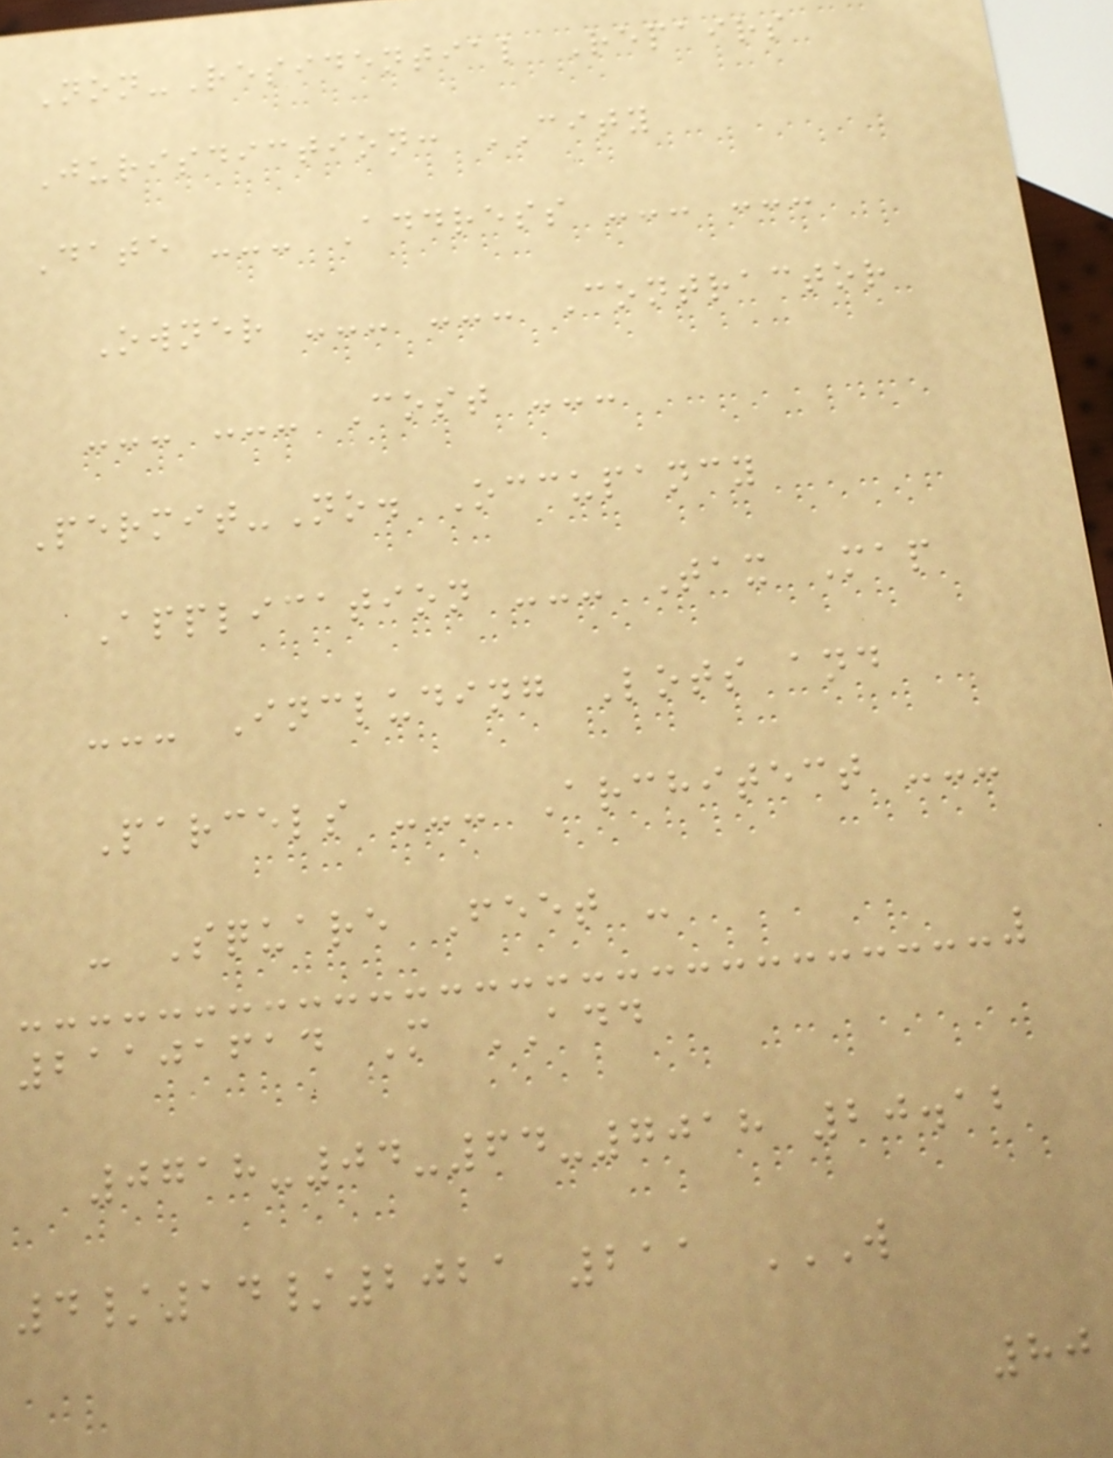Non-Residential Repairs
Jurisdiction: CITY
Date --- Address --- ---
Owner --- --- Contractor
--- --- Cost ---
Permit-No. Occupancy
Application --- Tax Map
--- Including Lots and
Parcels --- Architect ---
- Square Feet -
21101614 M ADD
0718-04-64-7018 20.12
4/14/2021 211 W
80
